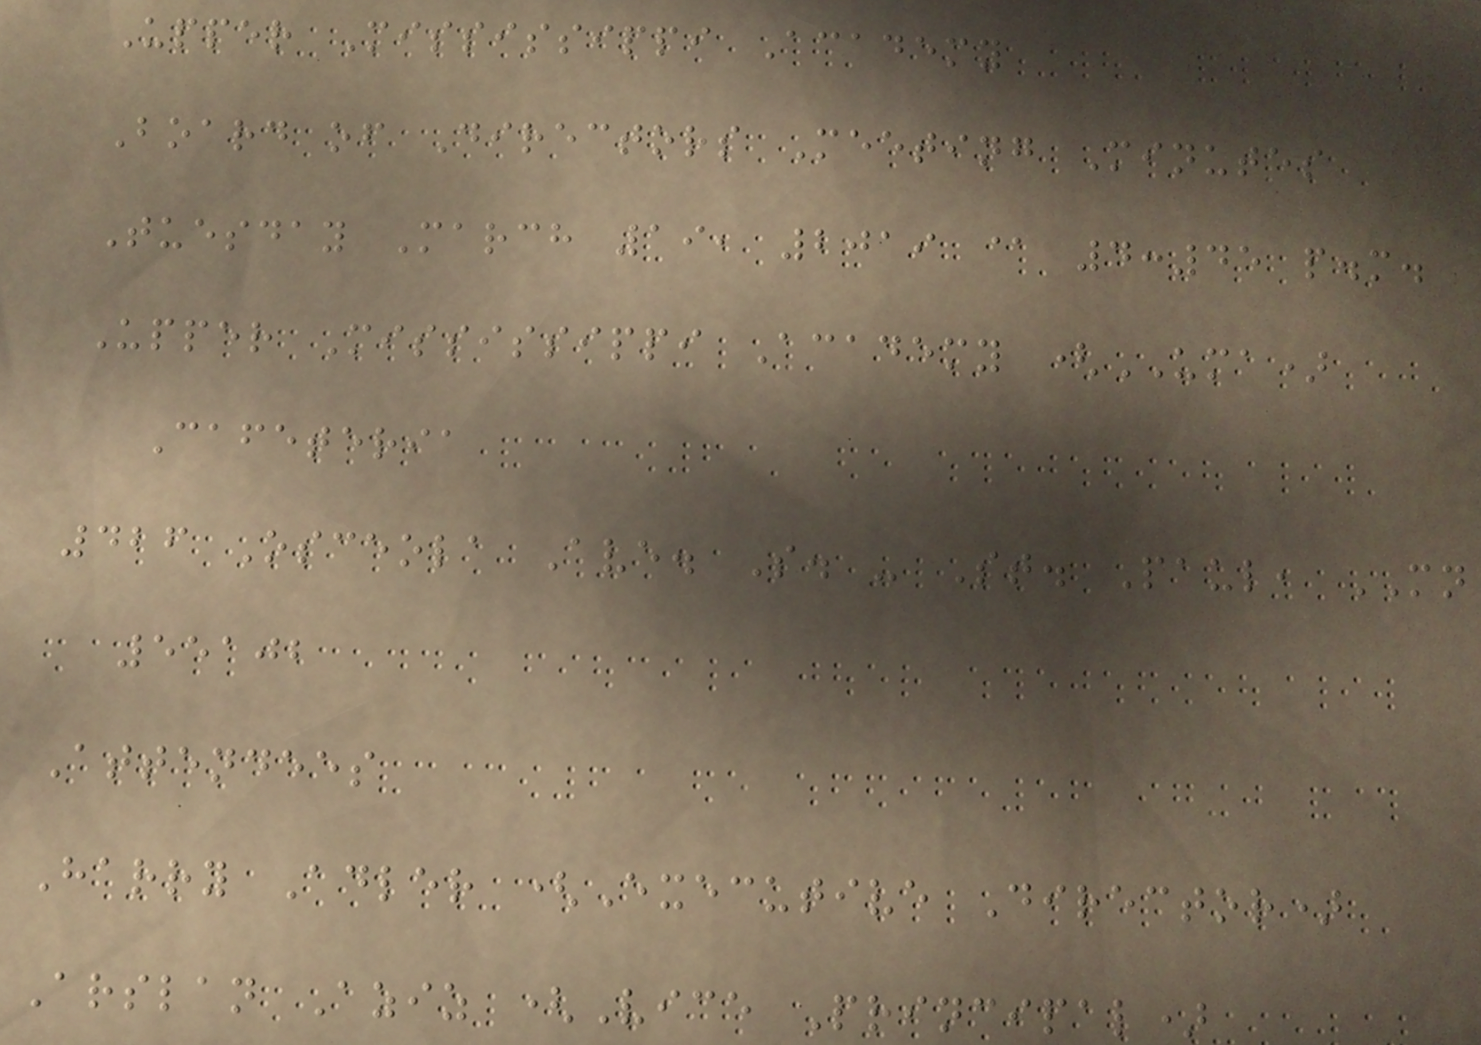Upper Mississippi Academy
Board of Directors Meeting Minutes
Tuesday March 19, 2019 @ 4:45 p.m.
Upper Mississippi Academy (UMA)
Cafeteria
426 Osceola Ave. S. - St. Paul, MN
55102
Attendees
Harry Adler (Executive Director)
Arslan Aziz (Vice Principal)
